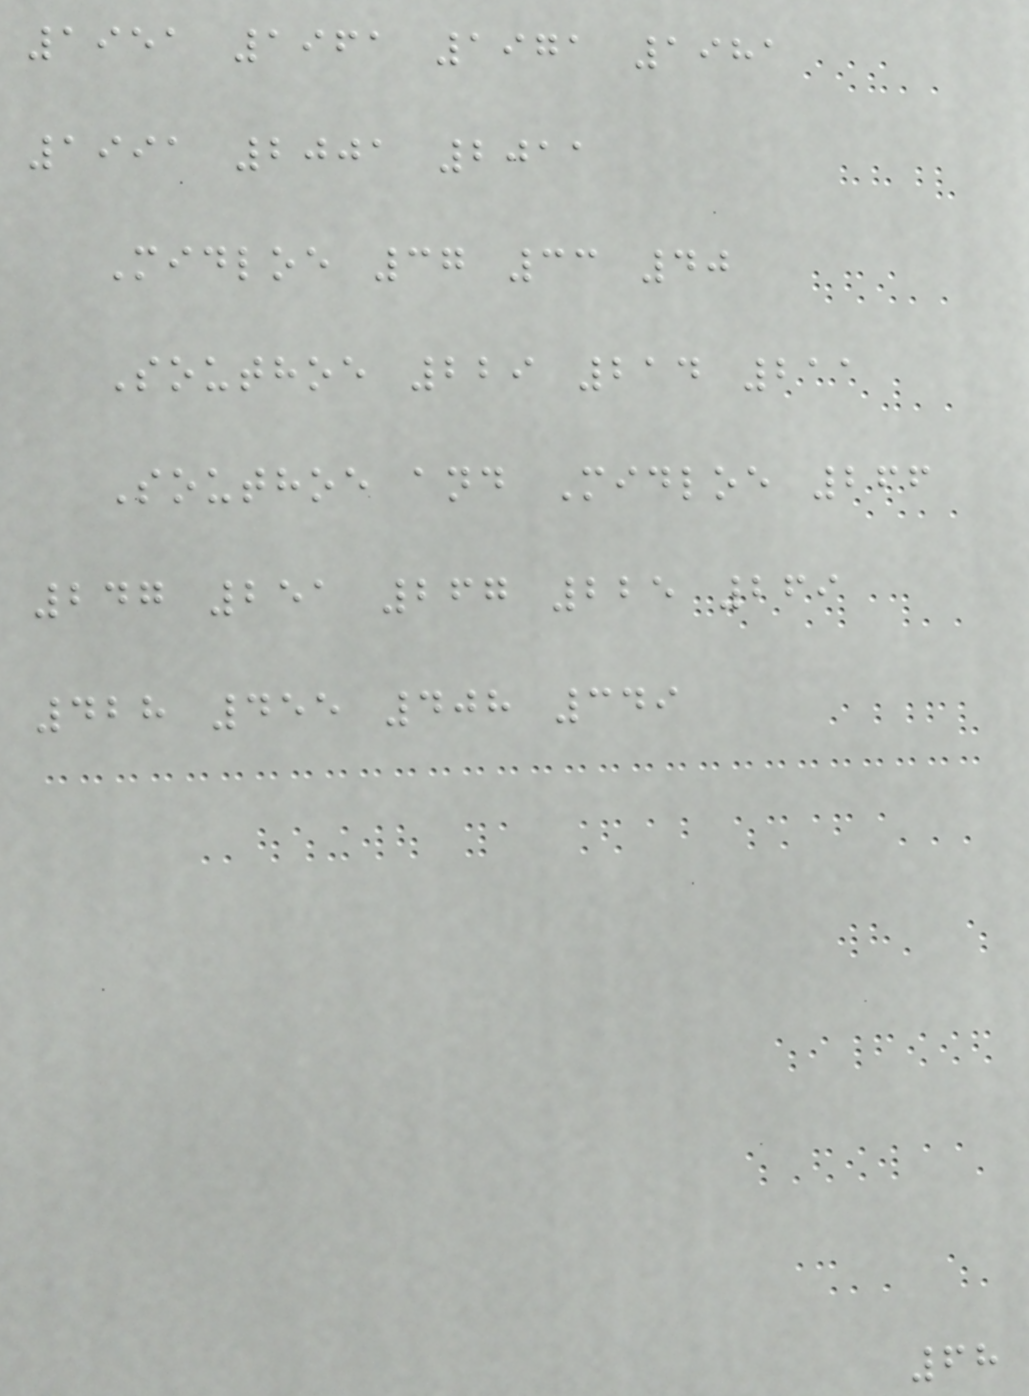1951 1961 1971 1981
1991 2001 2011
Midloe 37 33 40
Southoe 229 214 211
Southoe and Midloe 266
247 251 267 225 269
428 455 408 349
68
